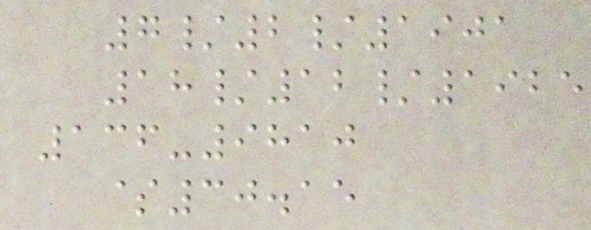7/2/1901
18/12/1925
136-9810
$30.15
